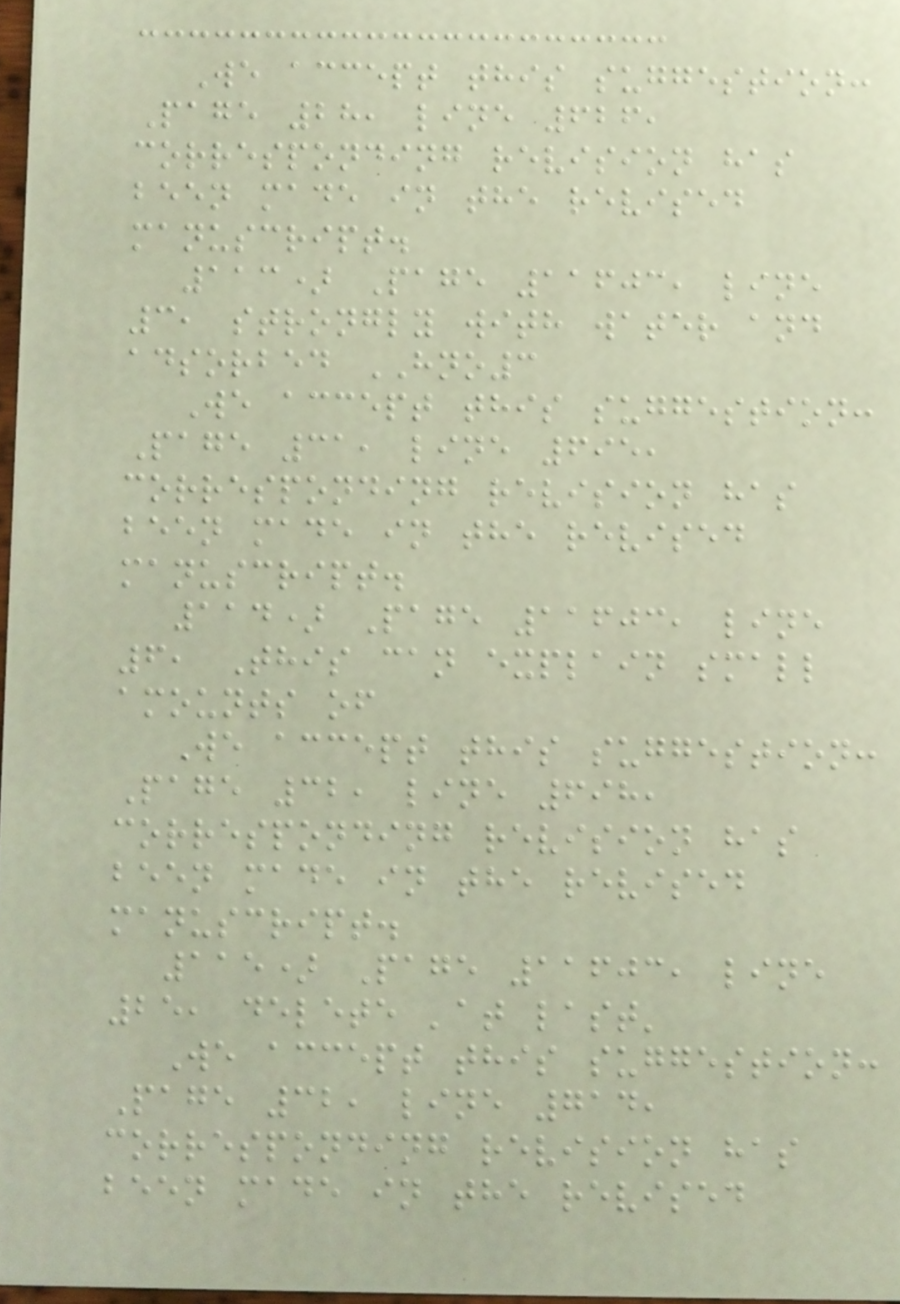We accept this suggestion:
Page 28, line 626,
corresponding revision has
been made in the revised
manuscript.
113) Page 11603, line
3, strongly with water and
adsorbed HNO3
We accept this suggestion:
Page 31, line 695,
corresponding revision has
been made in the revised
manuscript.
114) Page 11603, line
6, This can explain small
amounts of
We accept this suggestion:
Page 32, line 698,
corresponding revision has
been made in the revised
manuscript.
115) Page 11603, line
25, delete 'at last'
We accept this suggestion:
Page 32, line 714,
corresponding revision has
been made in the revised
